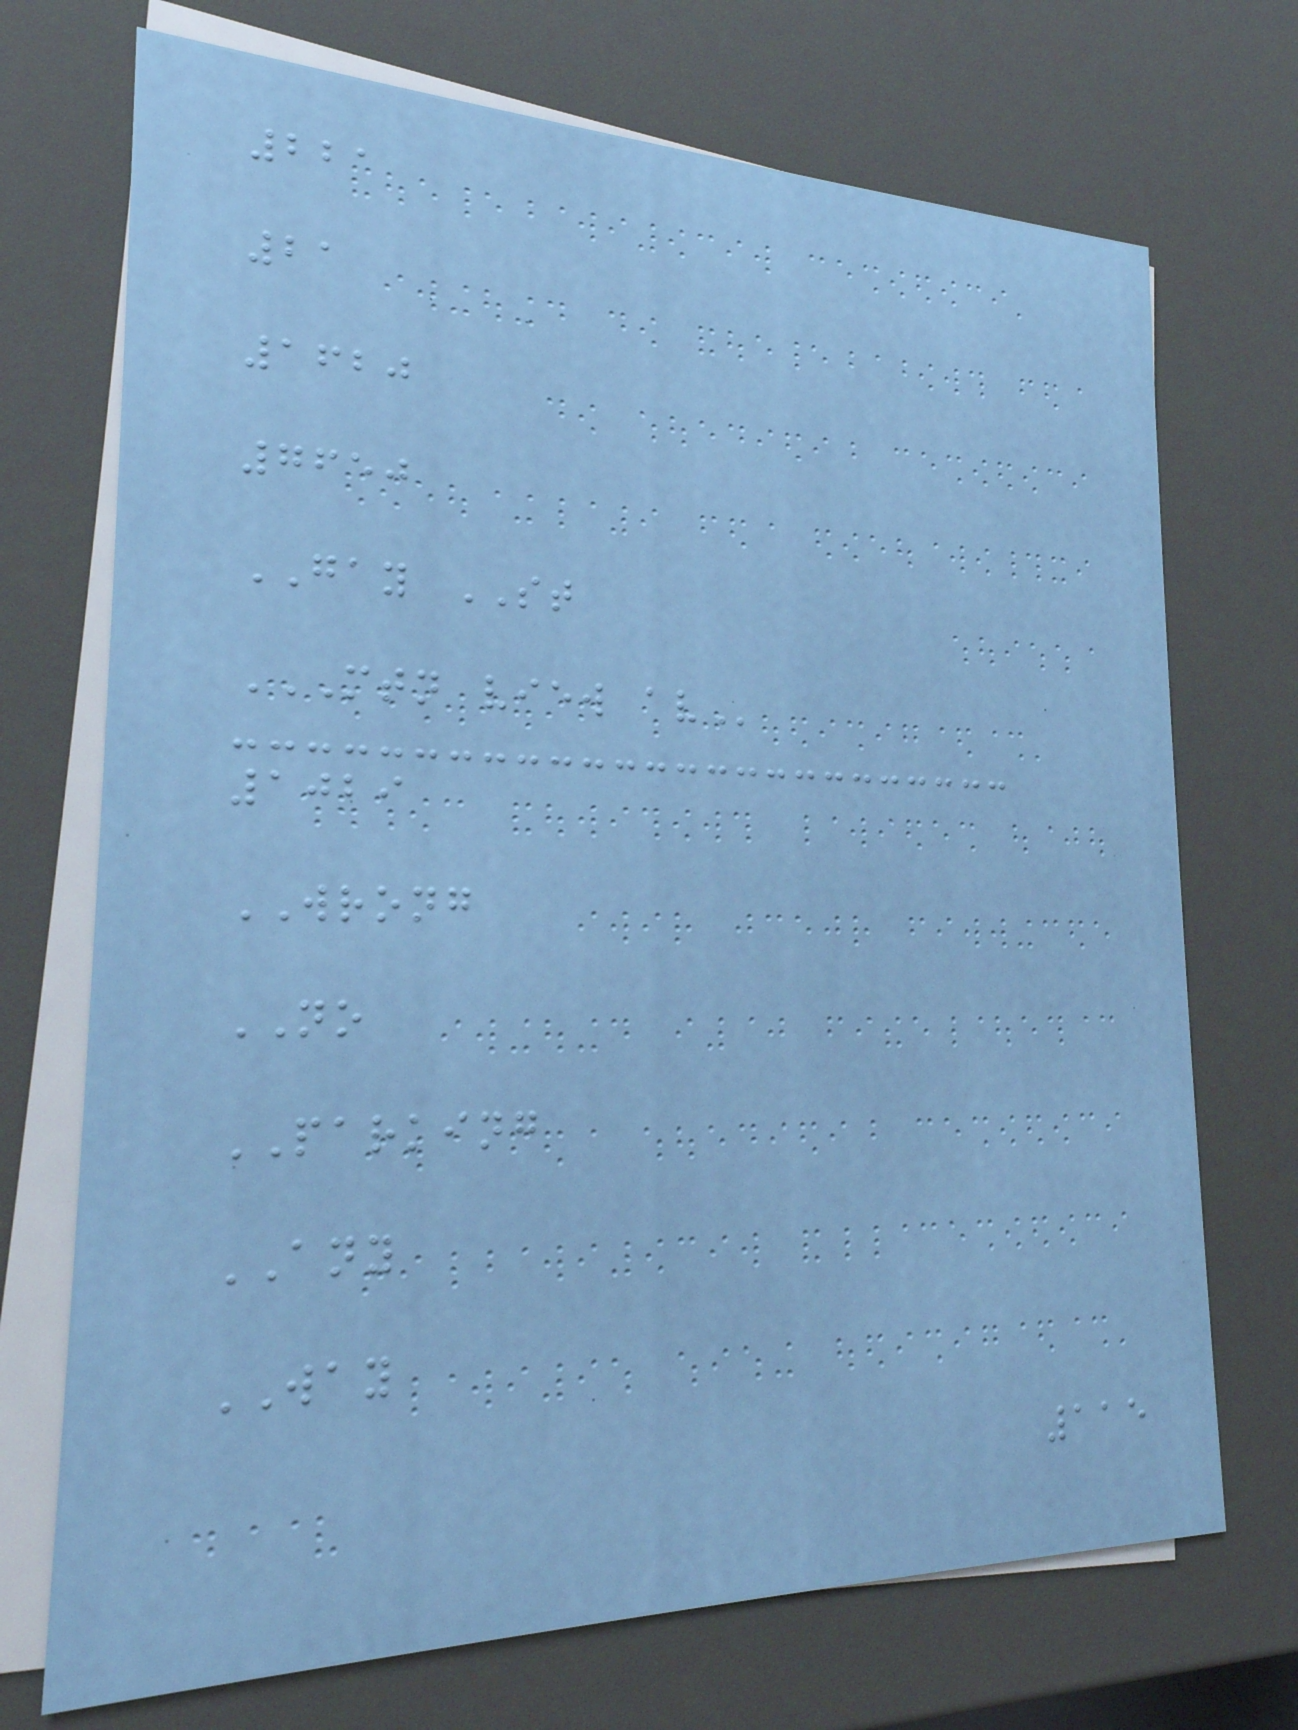221
21
1620
7650
GAY ST
MTN VIEW AV
1029
WRONG
NO
PARKING
ANY
WAY
115
